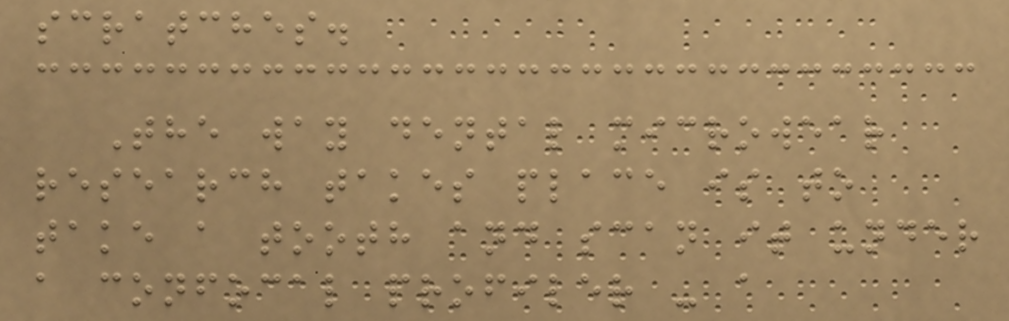scratches.
The way dental microwear
research takes place is to
take a tooth and scan it under
a confocal profiler - a
